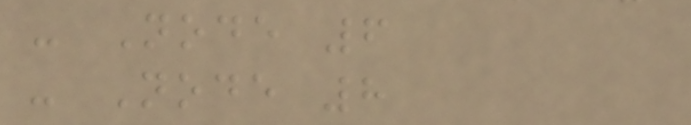- Node 6
- Node 8
